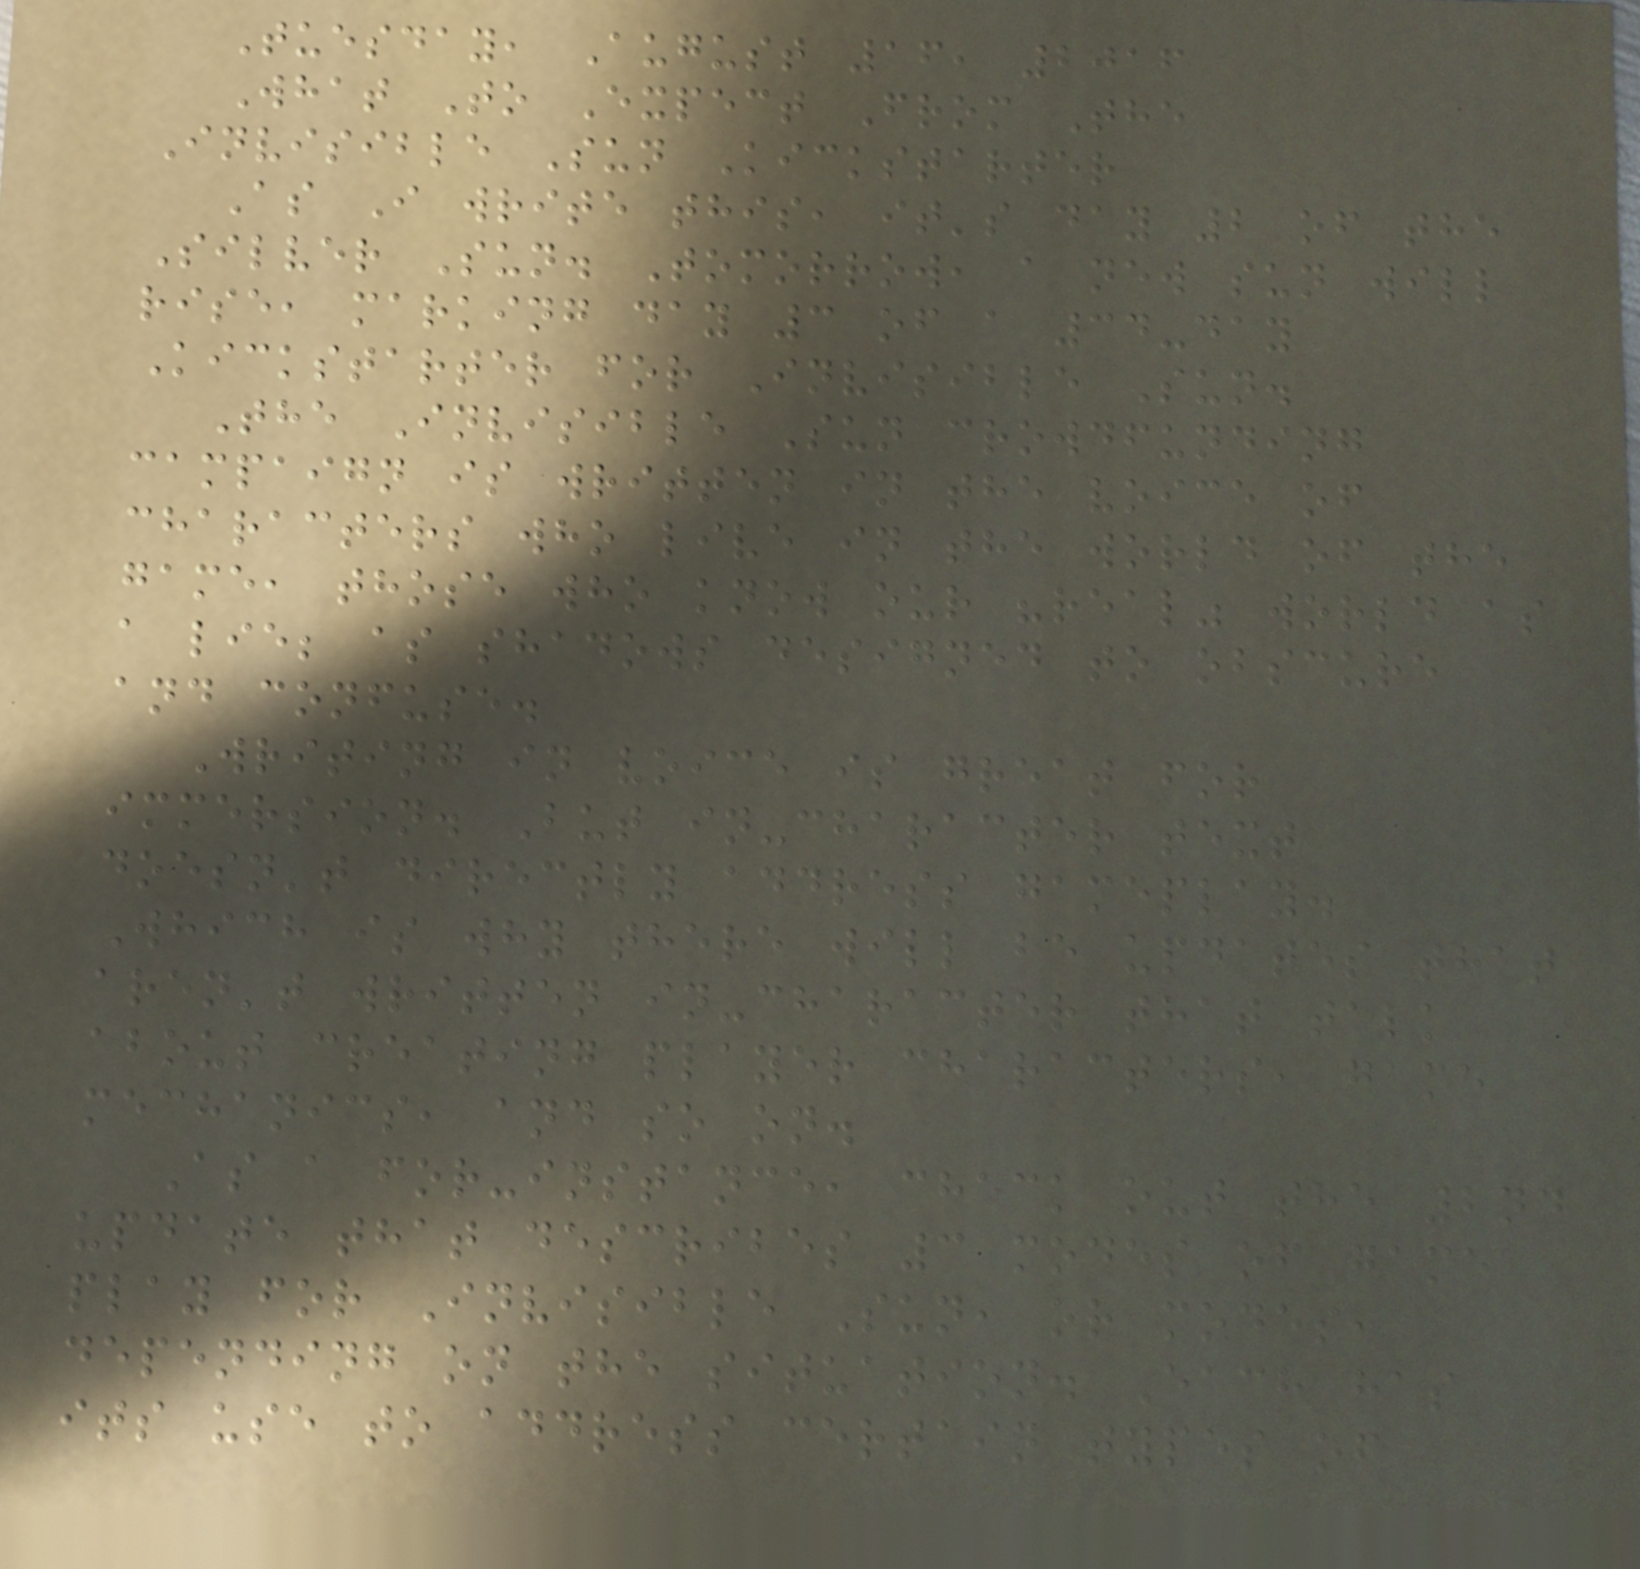Tuesday, August 16, 2016
What To Expect From The
Invisible Sun Kickstarter
As I write this, it's day 2 of the
Silver Sun. Tomorrow, a new sun will
rise, marking day 3 of a 34-day
Kickstarter for Invisible Sun.
The Invisible Sun crowdfunding
campaign is written in the voice of
characters who live in the world of the
game, those who know our "real" world as
a lie; as shadows designed to obscure
and confuse.
Writing in voice is great for
immersion. But in-character text
doesn't directly address gameplay.
Which is why there will be updates that
aren't written in-character that talk
about creating player characters, game
mechanics, and so on.
As a for-instance, check out the 2nd
update that describes 3 modes of game
play for Invisible Sun, or modes,
depending on the situation. Each has
its use to address certain types of
